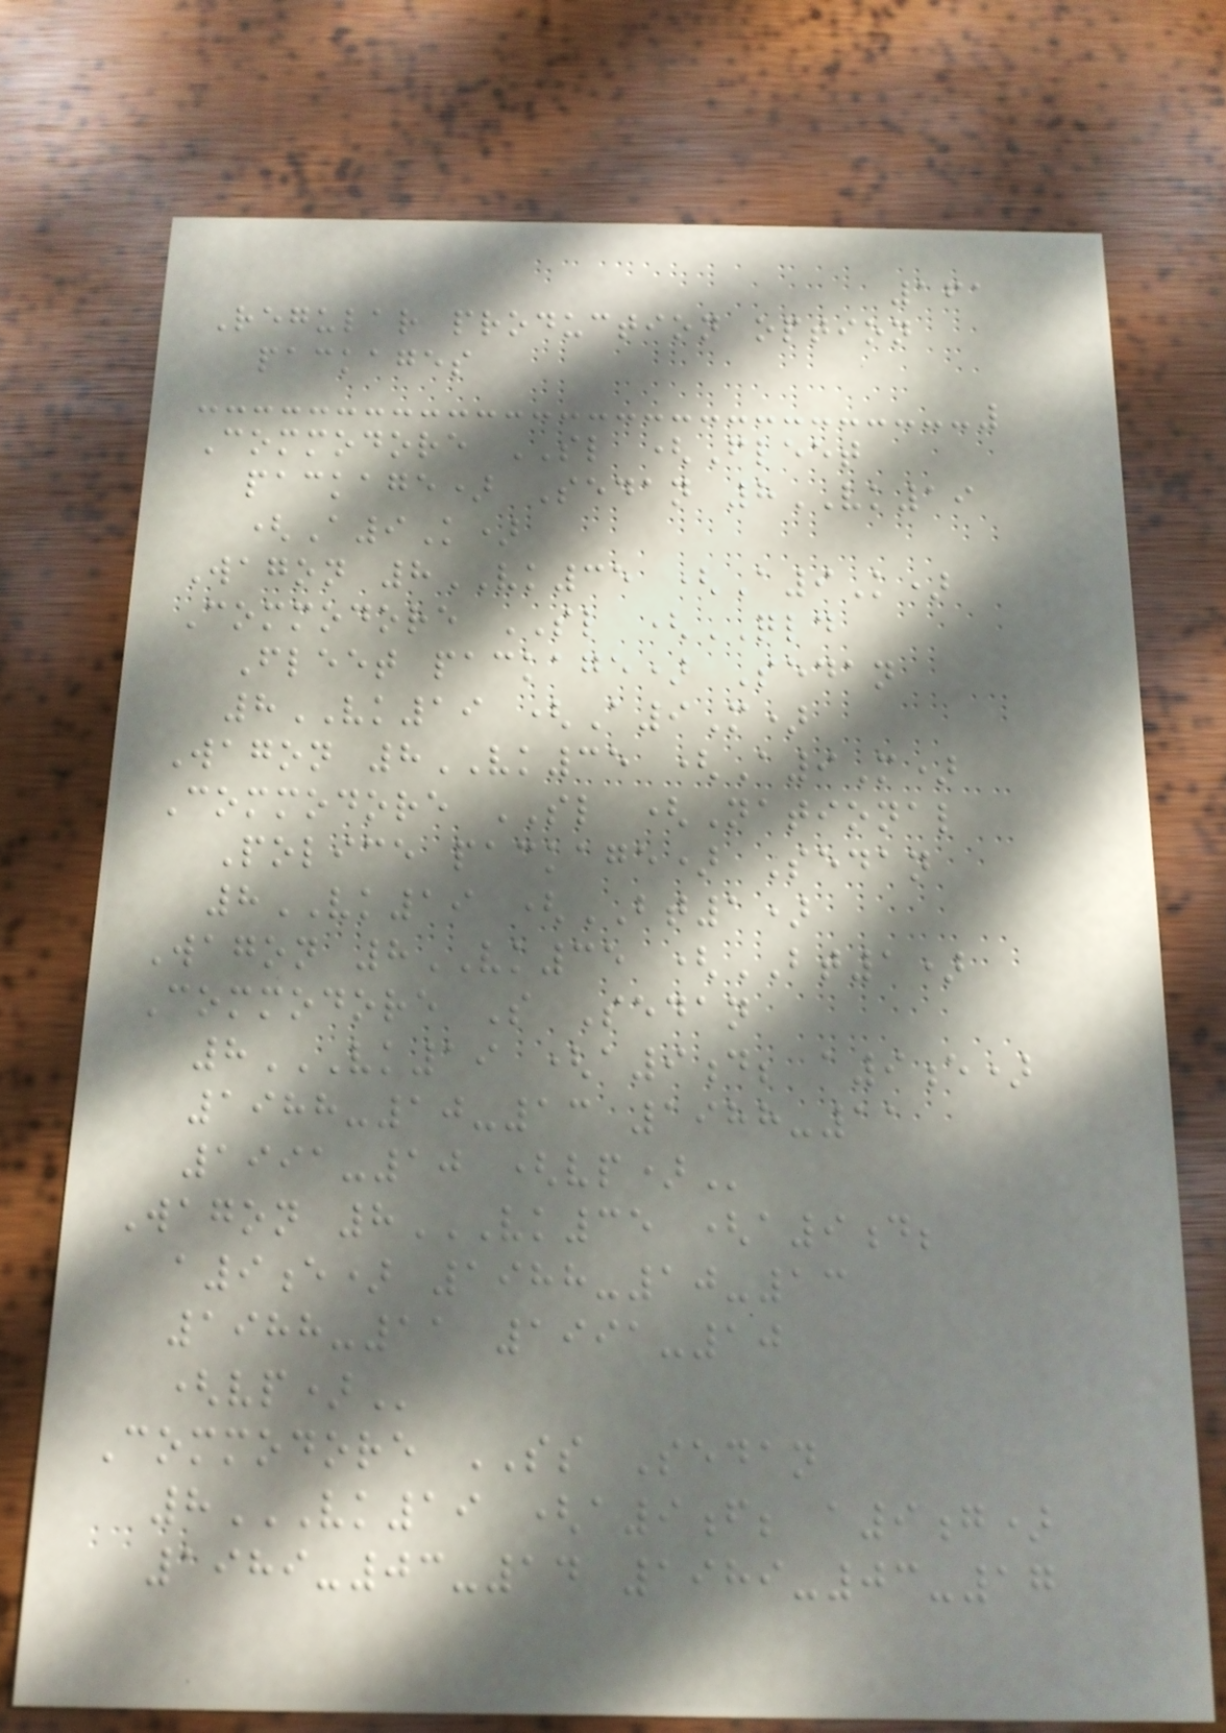161
Regular production option
packages
Commodore SL (Fleet
package) Sedan 8VK19
(A9K)
Wagon 8VK35 (A9K)
Commodore SL (QLD
Fleet package) Sedan
8VK19 (A9M)
Wagon 8VK35 (A9M)
Commodore SL (National
Police package) Sedan
8VK19 (BT1)
Wagon 8VK35 (BT1)
Commodore S Sedan
8VK19 (A9D; A9E)
1988-10-13 1988-11
1991-10 (VP)
Wagon 8VK35 (A9D;
A9E) 1988-10-13
1988-11 1991-10
(VP)
Commodore SS Sedan
8VK19 (A9F; A9G)
1989-03-14 1989-03-17
